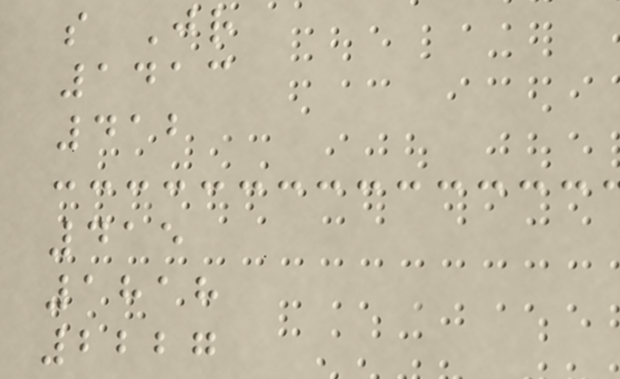s Jr
1413
412
415
1818
2227
